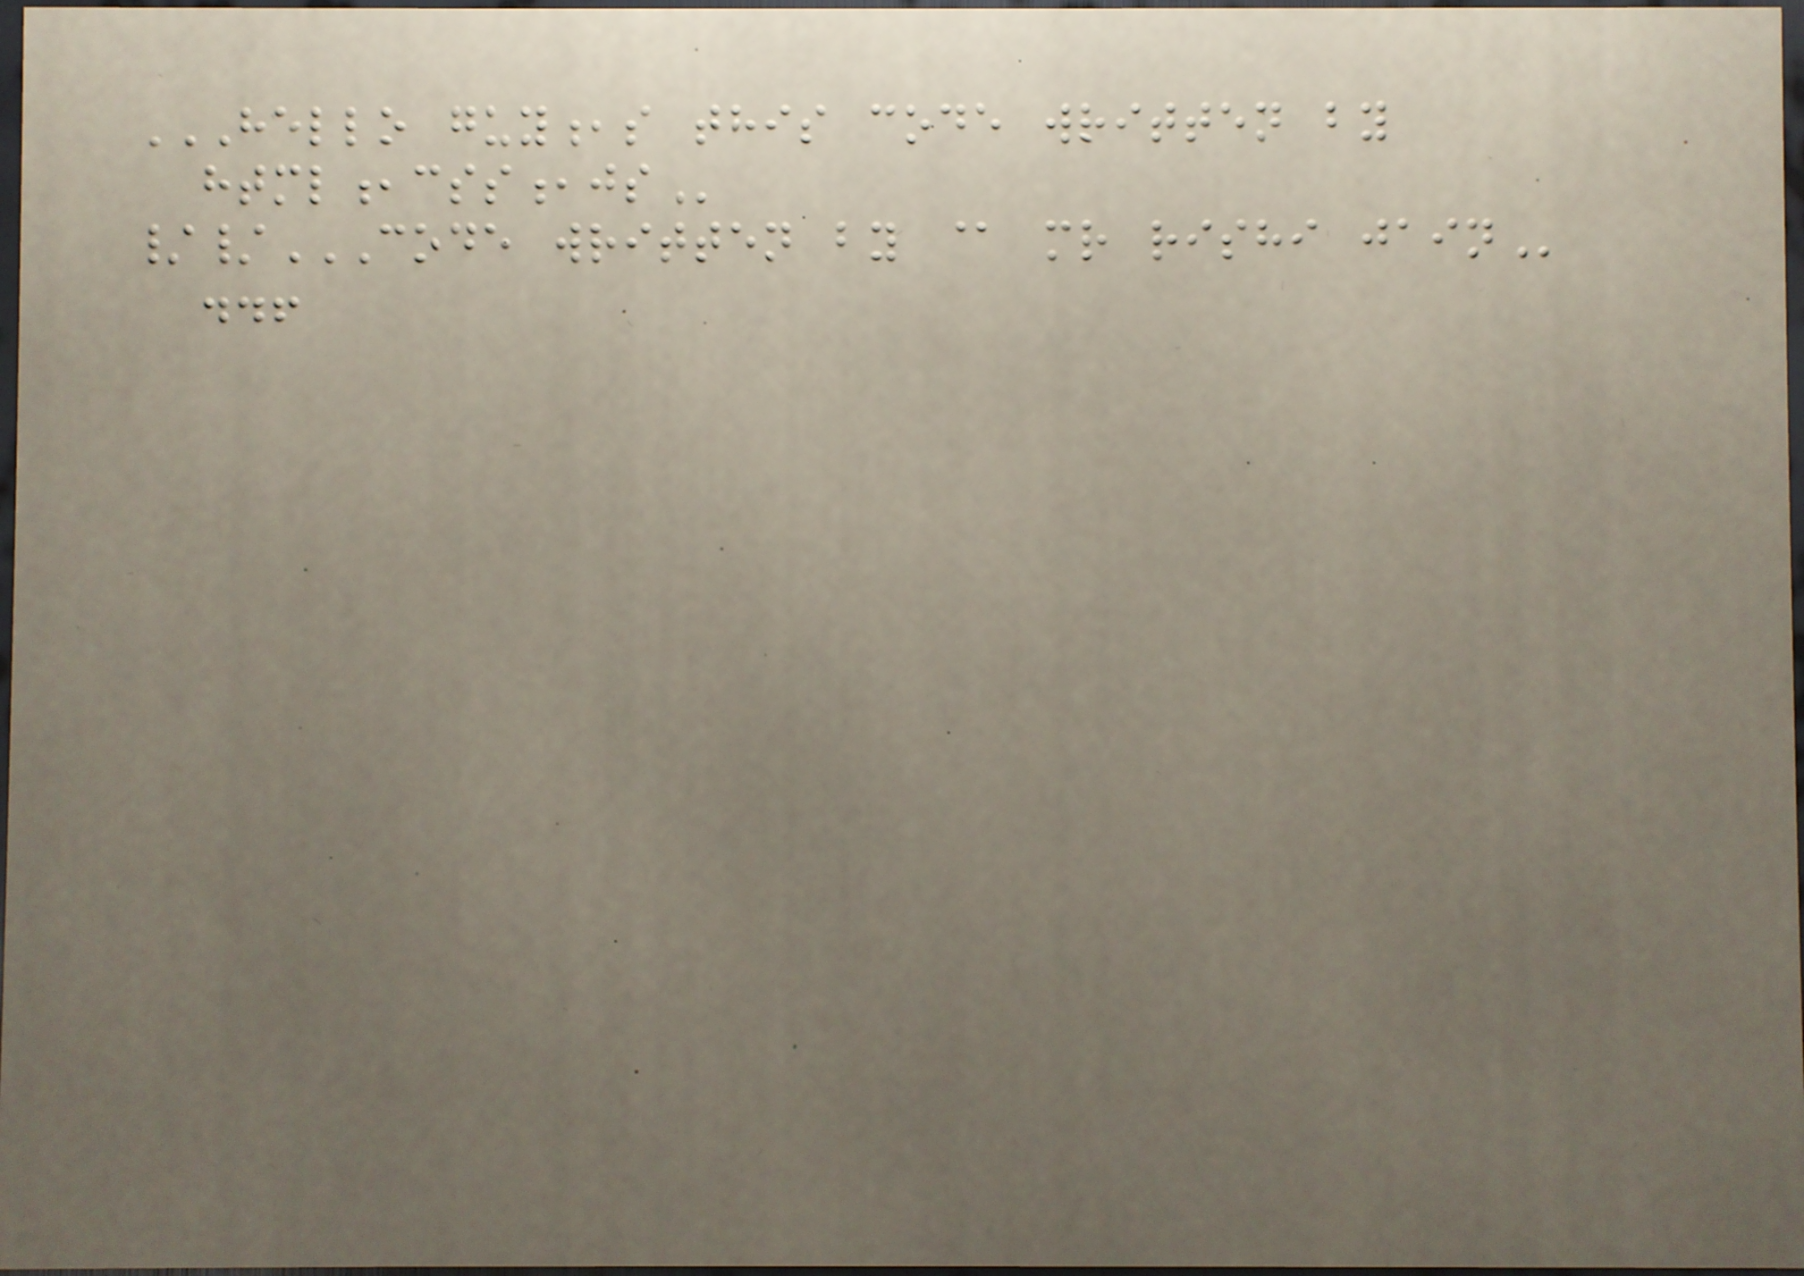HELLO GUY,S THIS CODE WRITTEN BY
HTML,CSS,JS
//CODE WRITTEN BY @ MR RISHI JAIN
..!
